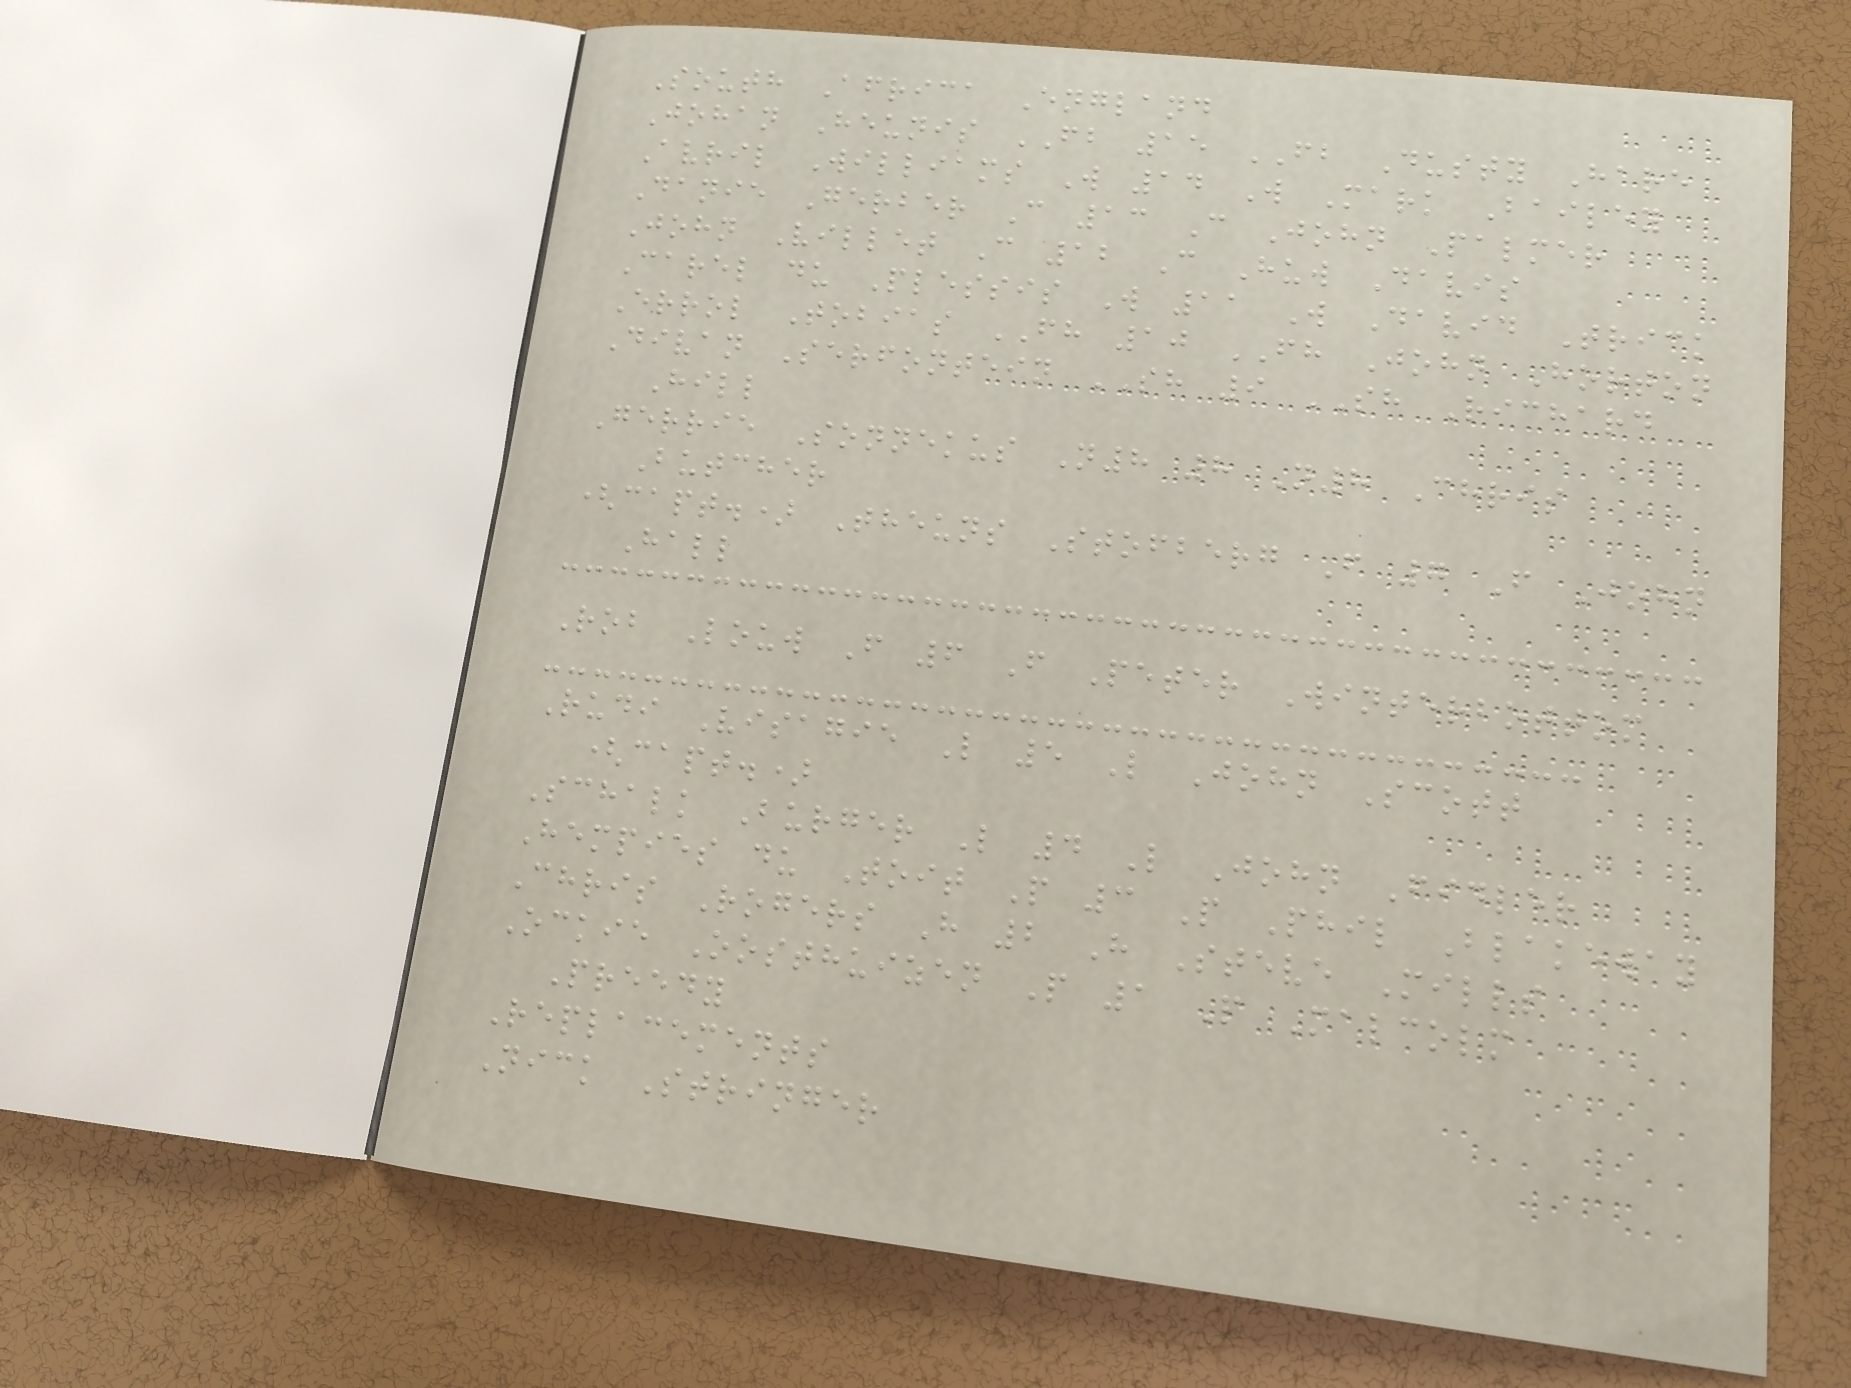South Africa England
Johan Heunis FB 15 FB Dusty Hare
Avril Williams W 14 W Mark Bailey
Danie Gerber C 13 C John Palmer
John Villet C 12 C Huw Davis
Carel du Plessis W 11 W David Trick
Errol Tobias FH 10 FH John Horton
Divan Serfontein SH 9 SH Richard
Hill
Gerrie Sonnekus N8 8 N8 Chris
Butcher
(capt.) Theuns Stofberg F 7 F John
Hall
Rob Louw F 6 F Peter Winterbottom
Rudi Visagie L 5 L John Scott
(capt.)
Schalk Burger L 4 L John Fidler
Hempies du Toit P 3 P Phil Blakeway
Chris Rogers H 2 H Steve Mills
Ockie Oosthuizen P 1 P Malcolm
Preedy
Replacements
Nick Stringer
